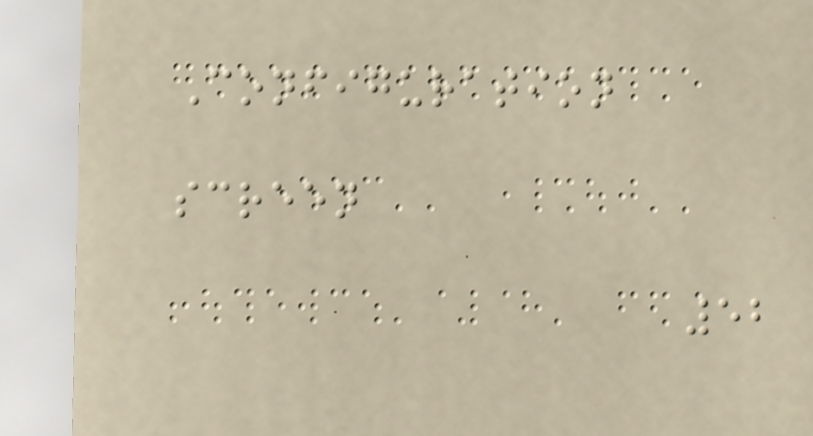Configuration
screen
52
